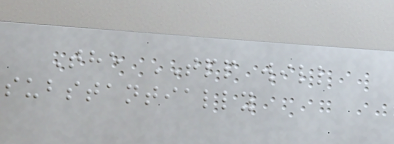The TPP will
substantially
